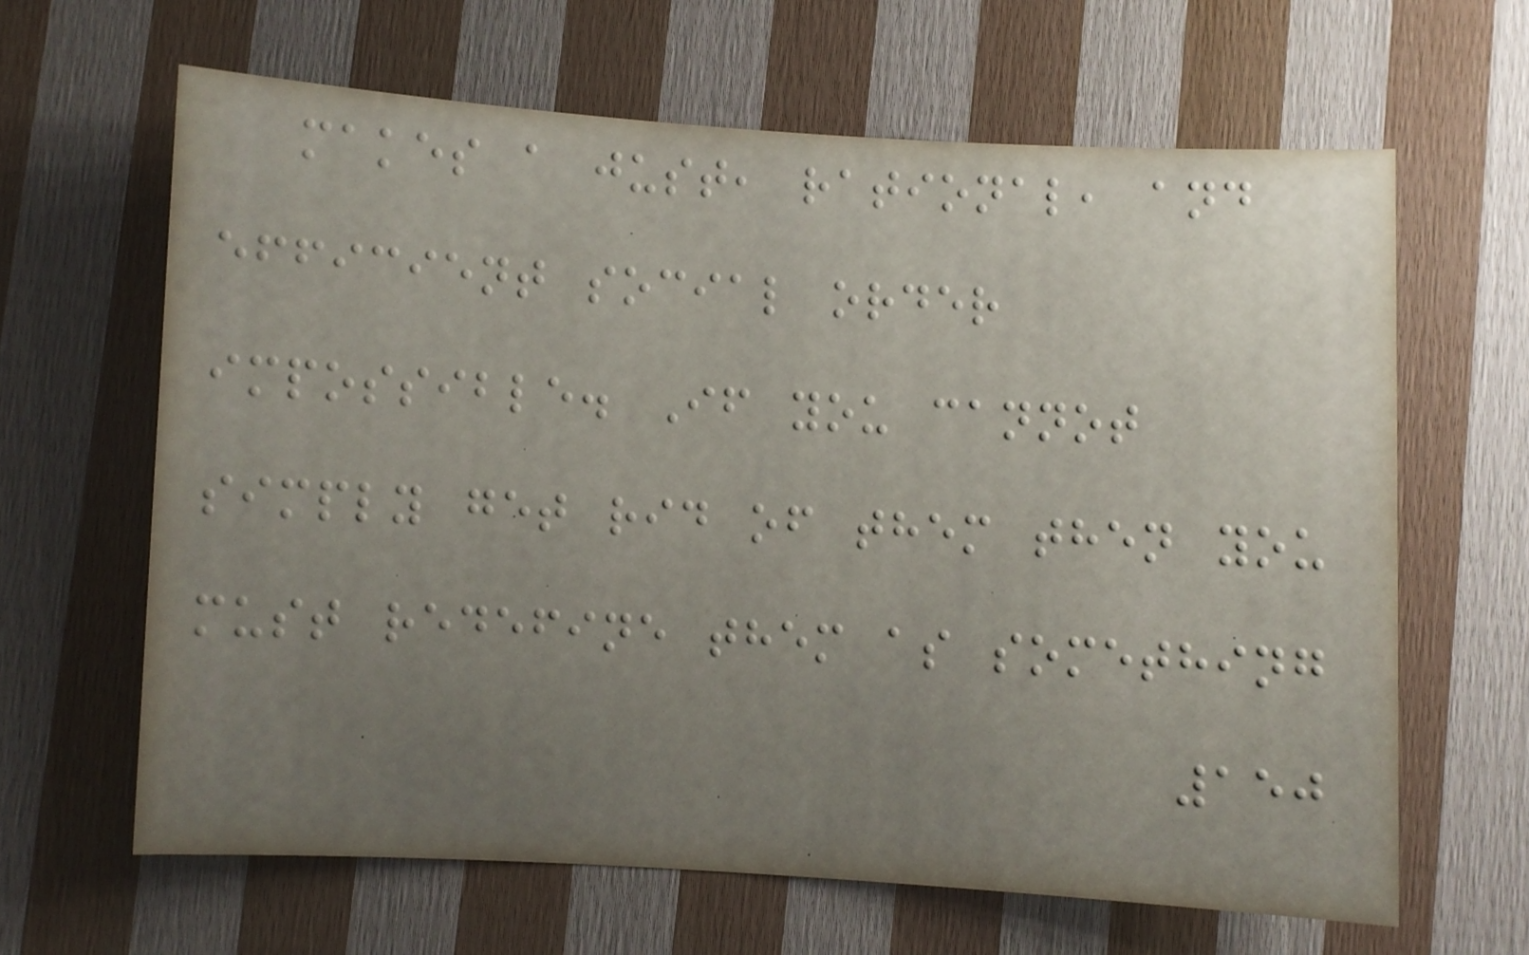makes a just, rational, and
efficient social order
impossible. If you cannot
simply get rid of them then you
must redefine them as something
150
